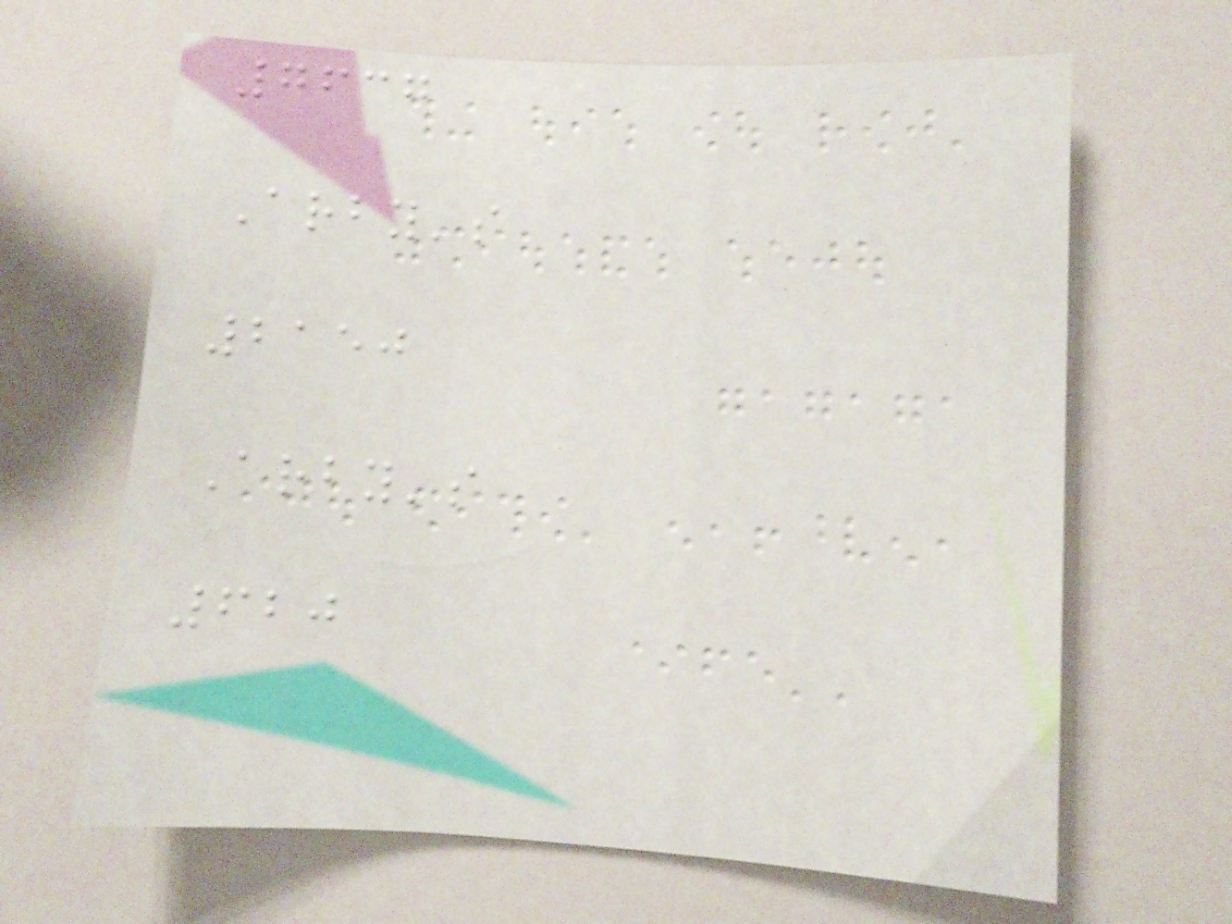7637
Arby's
2150
Arby's
620
